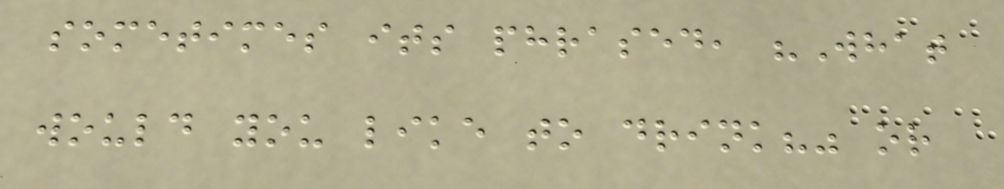sometimes its phrased, "What
would you like to drink?" or
